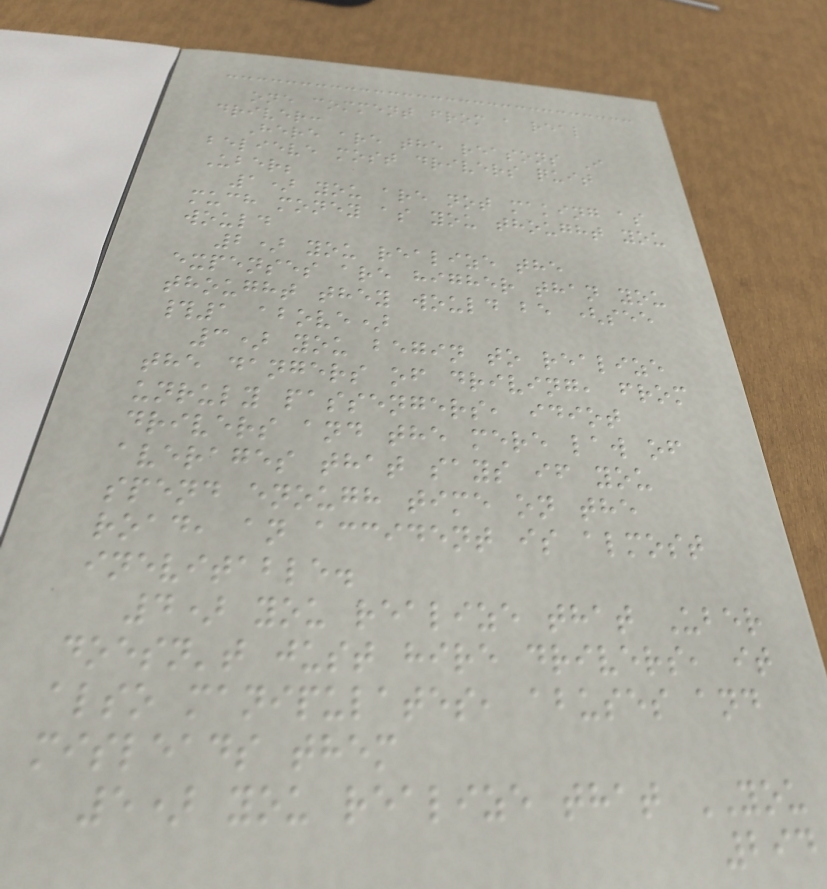one comment from a real
driver:
Here are the reasons I
believe most drivers quit
Uber;
1) you are not making as
much money as you thought you
would
2) you realize the
expenses are higher than you
thought they would be (see
#1 above)
3) you begin to realize
the dangers of driving, from
unruly passengers, idiot
drivers and the mere law of
averages that says if you
spend enough time on the
road, an accident is almost
inevitable.
4) you realize that Uber
doesn't just hire drivers, it
also manipulates, abuses and
misleads them
5) you realize that YOU
294
